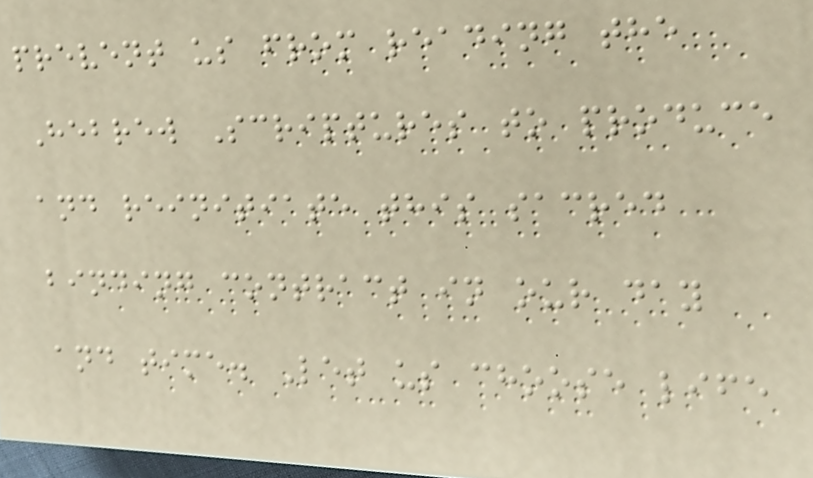prevent us from reading the
Hebrew Scriptures to produce
and reinitiate this sacred
binding contract in our day
and time. Let us choose life
